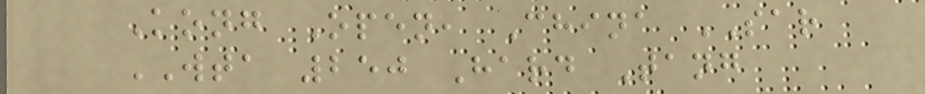Kong Open, China SAR
WTA 250 Hard Tang
